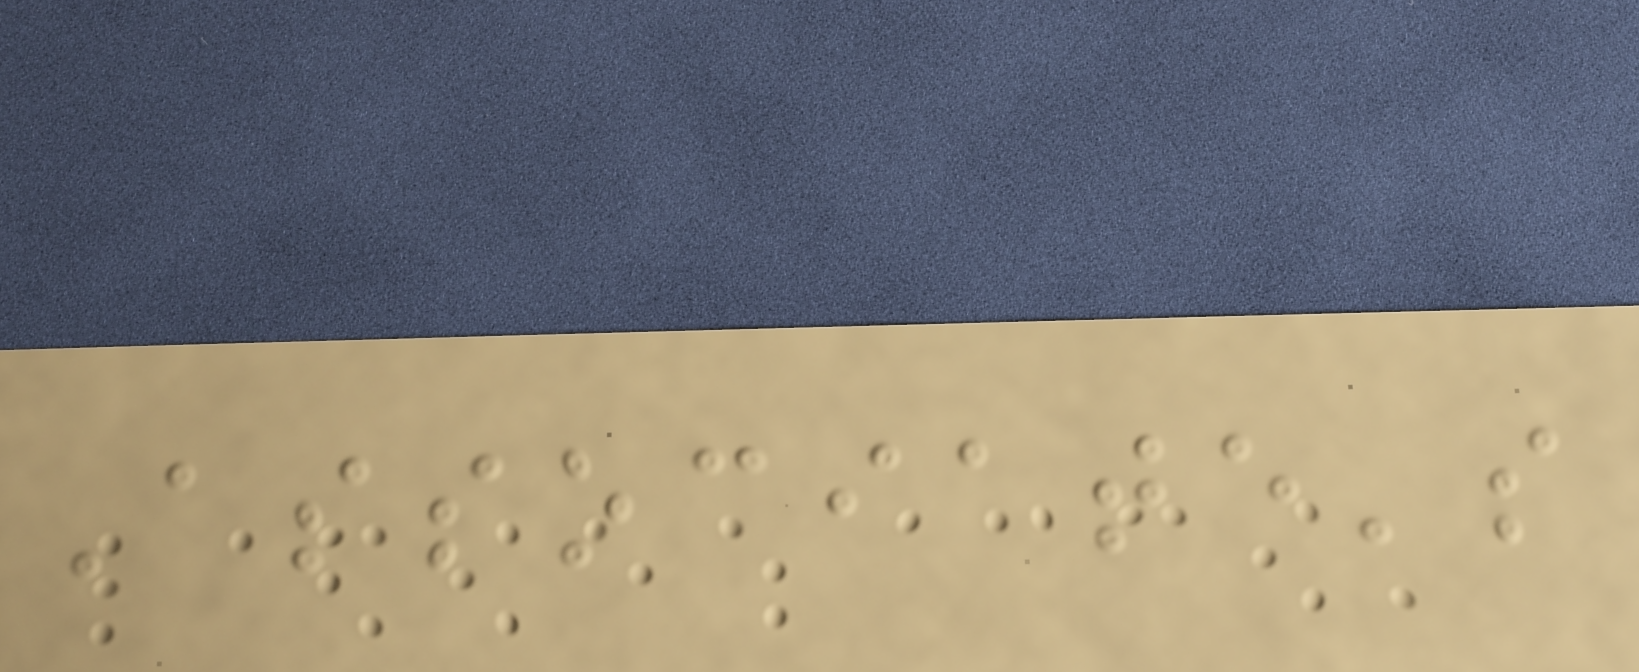Associate's
